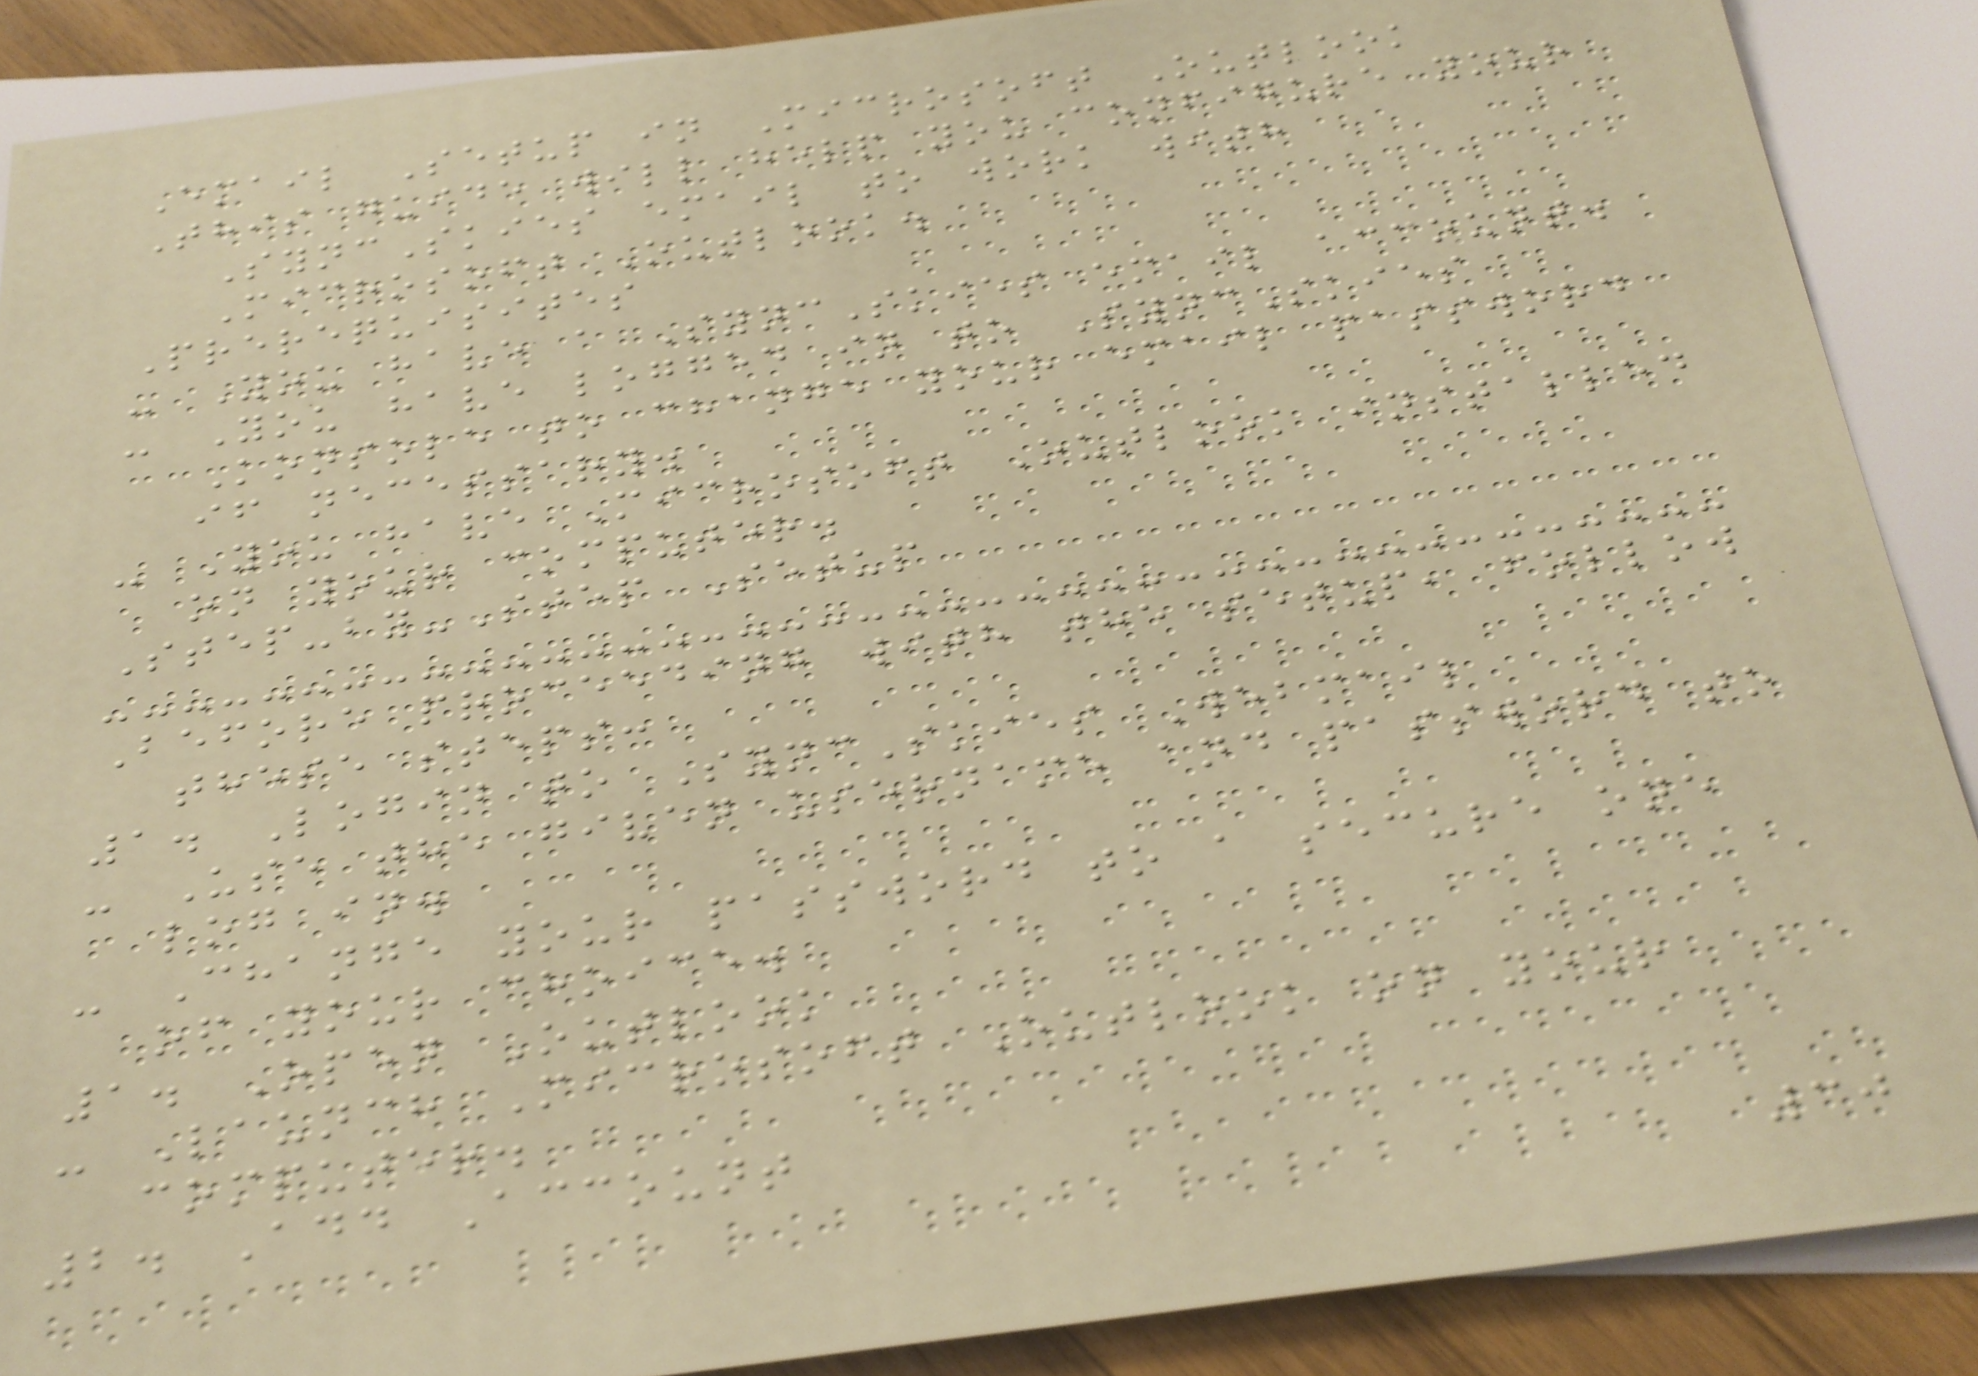Email Setup in Microsoft Outlook
This guide will help you configure your
SyncSkies email to work with
Microsoft Outlook.
Prerequisites
- You have a SyncSkies email account.
- You have logged in to SyncSkies
Konsole to change your email password
if necessary.
- You have Microsoft Outlook installed
on your computer.
Step-by-Step Setup
Before proceeding with the setup, follow
these steps:
1. Login to SyncSkies Webmail
- Use the given username and password to
log in.
- Change your password to a secure one
of your choice.
1. Open Outlook
- Launch Microsoft Outlook on your
computer.
2. Add Account
30
